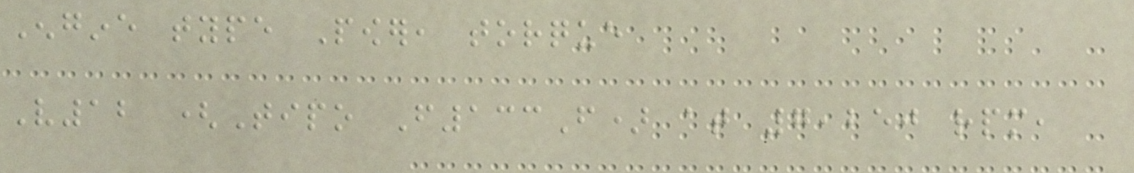Engine type Power, torque
V12 (Tipo F133F) at 7,250 rpm,
